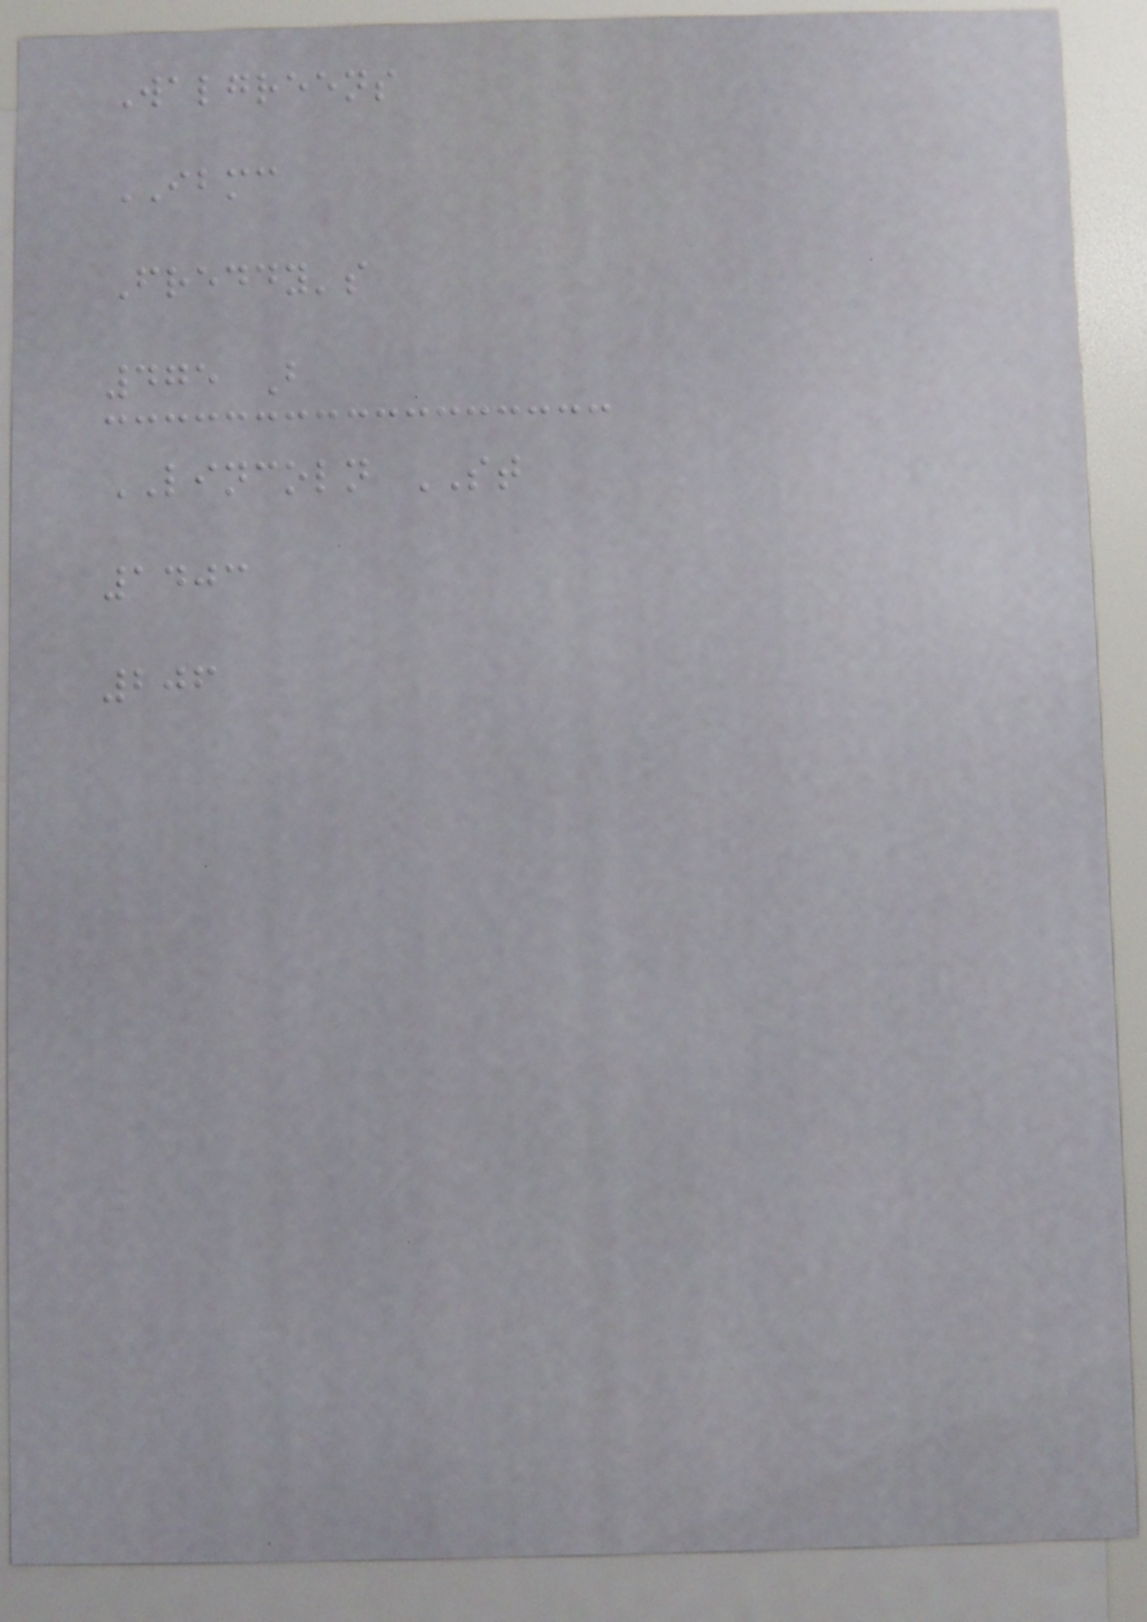Walgreens
IBMC
Freddy's
475 B
LINCOLN ST
1403
206
